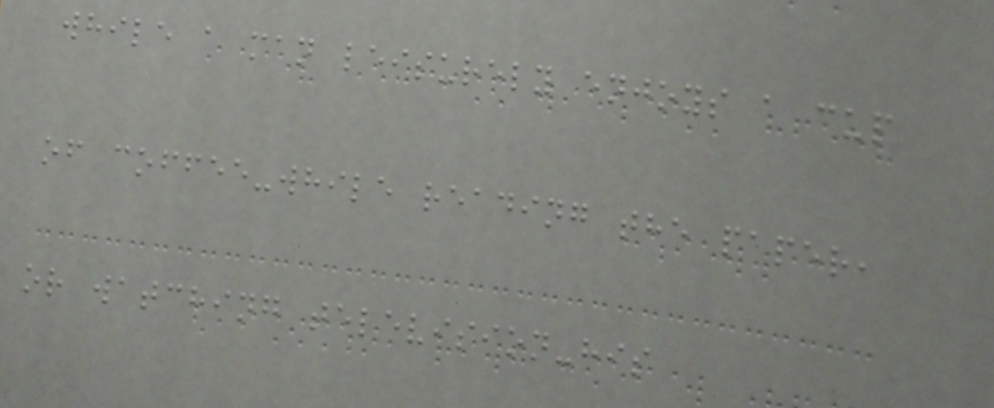while a man leisurely enjoys a cup
of coffee-while reading the paper,
or watching television-his
